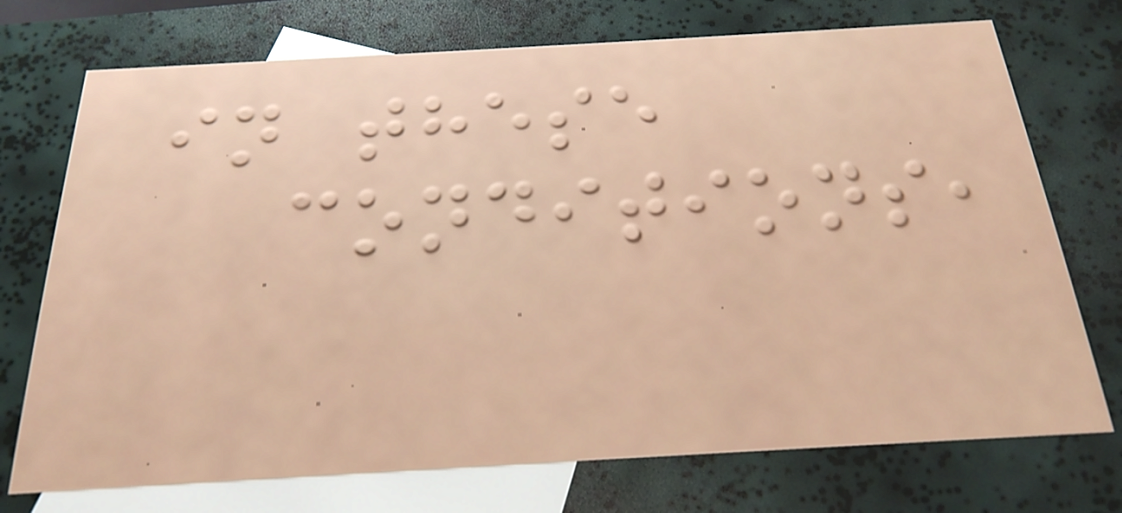in these
conditions,
